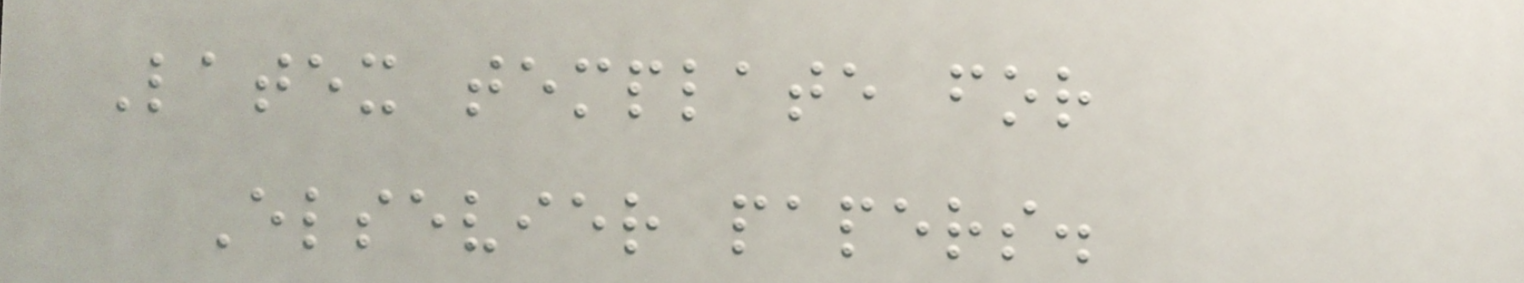Latex template for
Elsevier papers.
